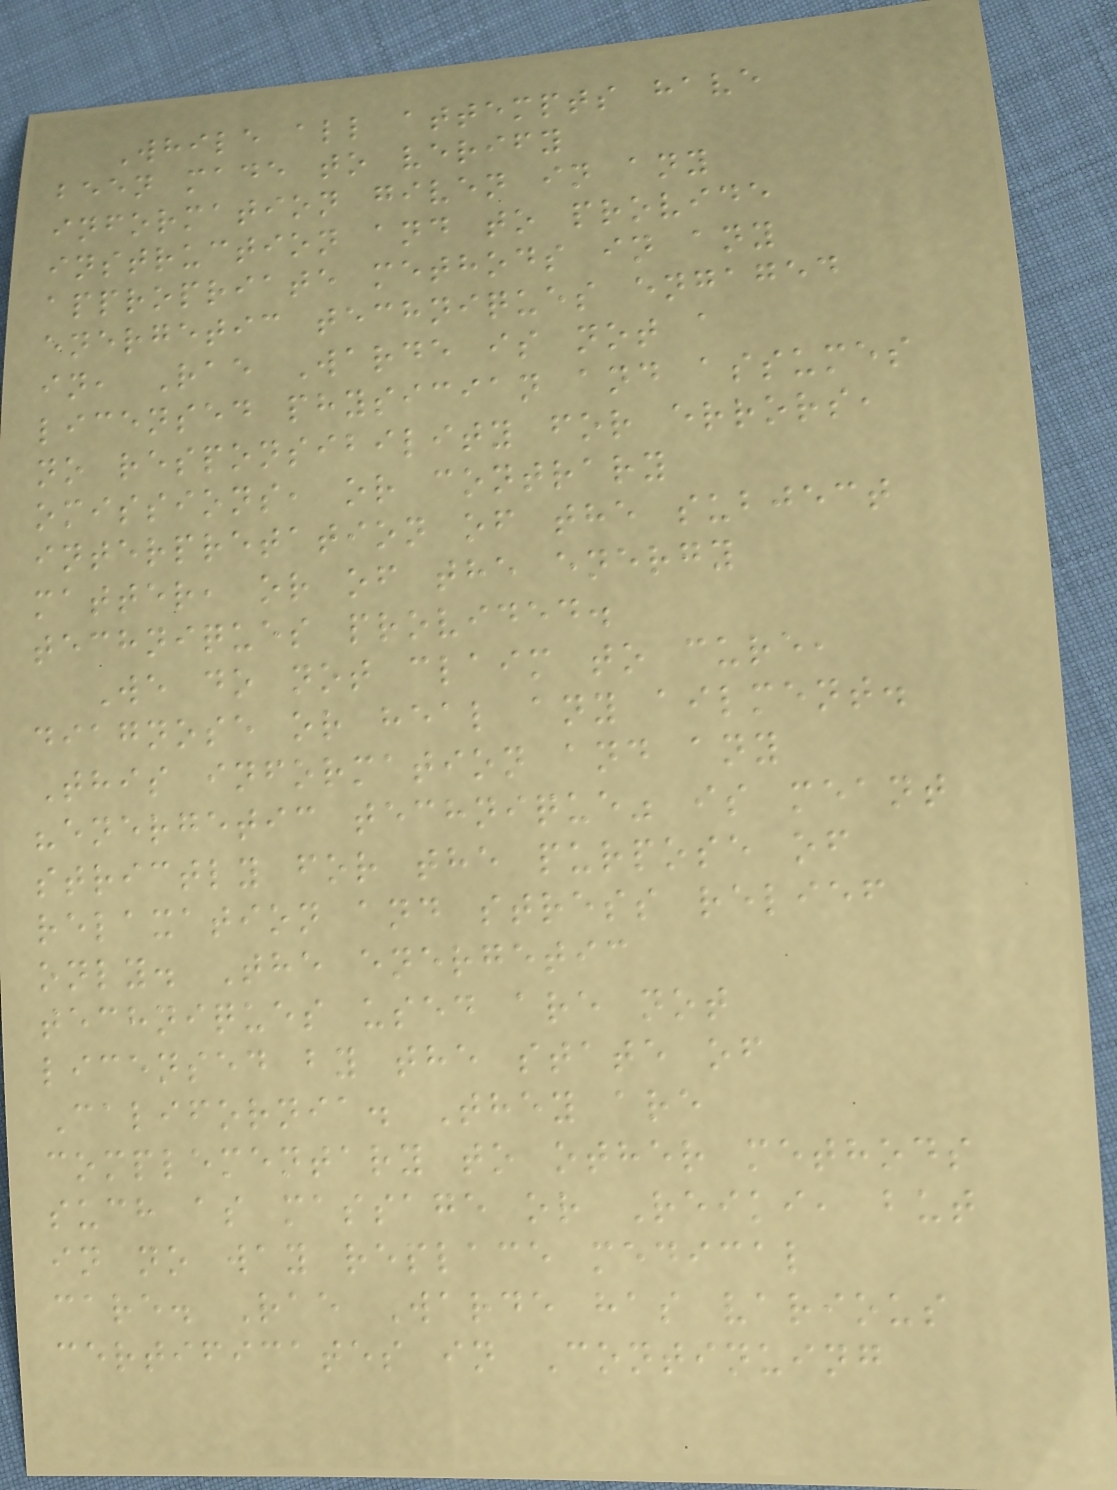While all attempts have
been made to verify
information given in any
instruction and to provide
appropriate methods in any
energetic techniques engaged
in, Rae Warde is not a
licensed physician and assumes
no responsibility for errors,
omissions, or contrary
interpretation of the subject
matter, or of the energy
techniques provided.
We do not claim to cure,
diagnose or heal any ailment.
This information and any
"energetic technique" is meant
strictly for the purpose of
relaxation and stress relief
only. The energetic
techniques used are not
licensed by the state of
California. They are
complementary to other methods
such as massage or Reiki, but
in no way replace medical
care. Rae Warde has various
certificates in Continuing
